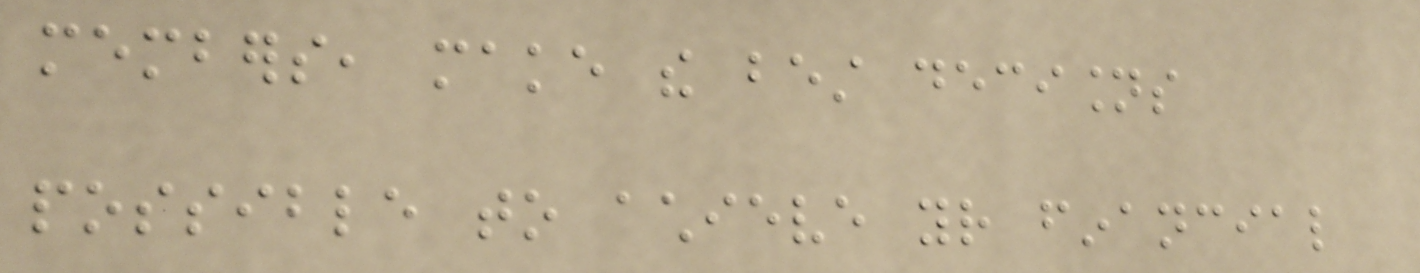members, make the best decisions
possible to achieve your financial
